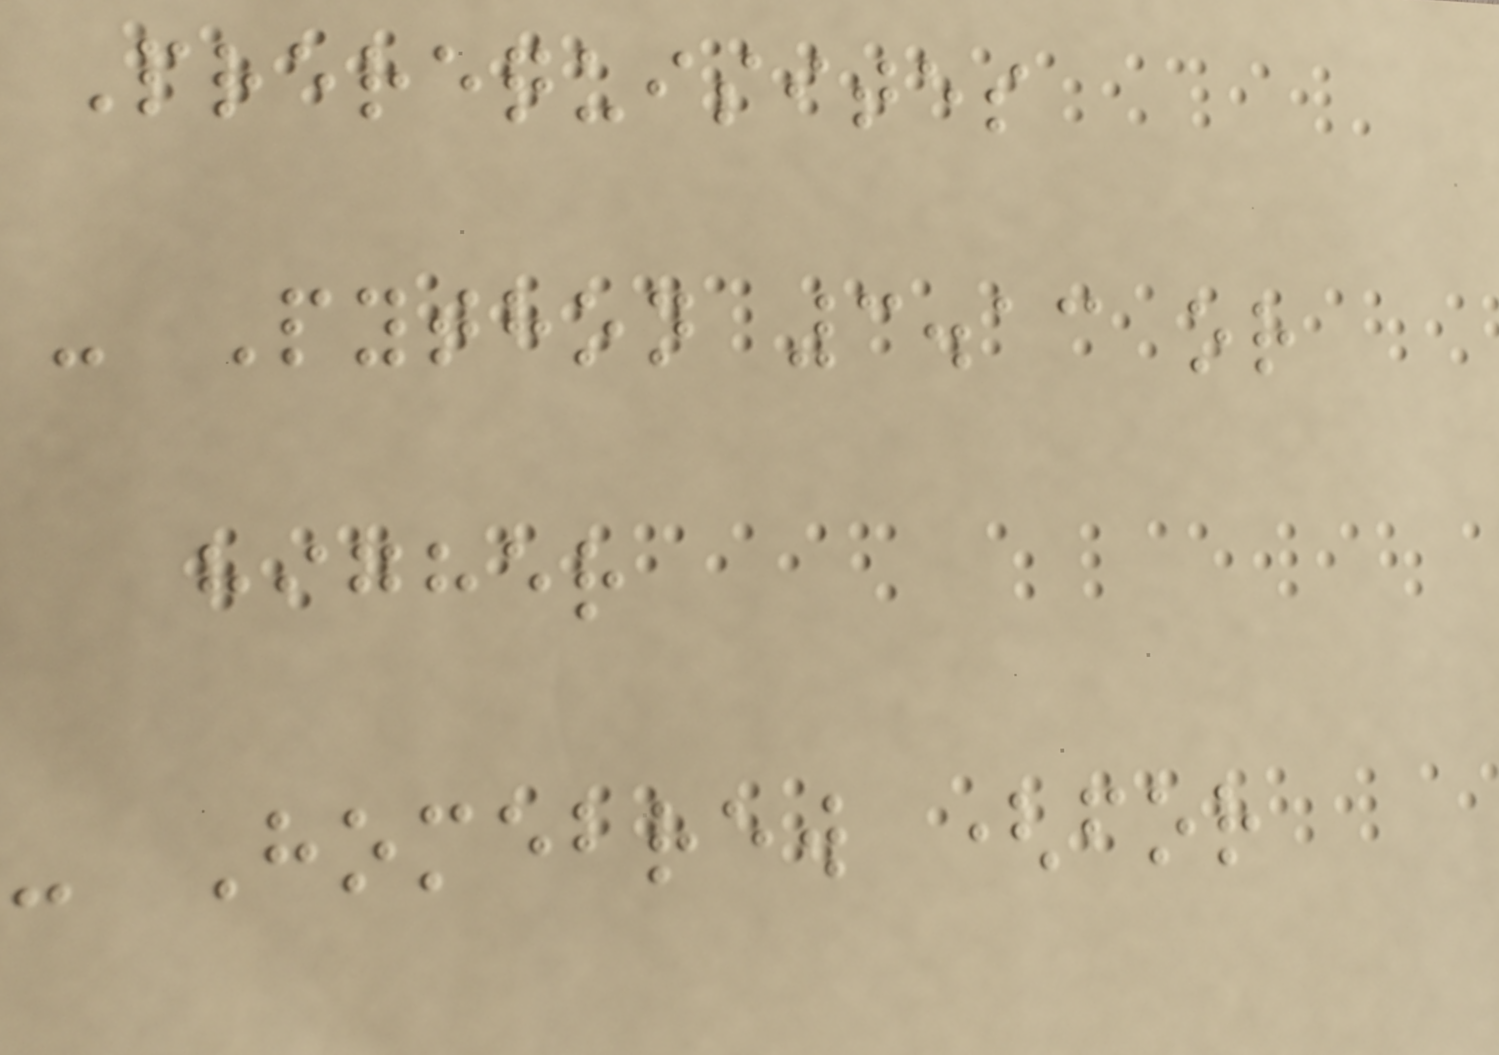Prerequisites
- Python 3.13 or
higher
- Homebrew (for
